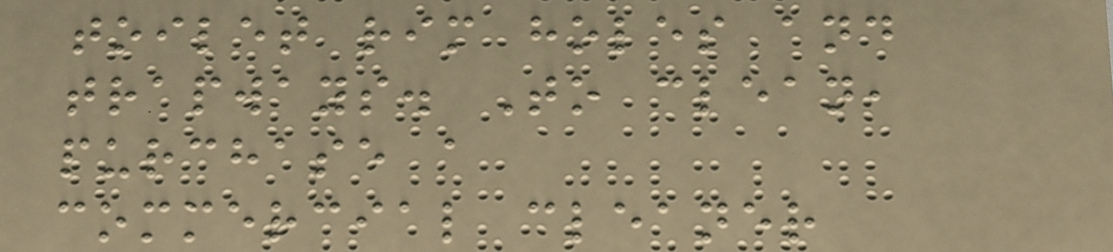toilet rim holes and
trapways. To clean,
purchase a
commercial cleaner
